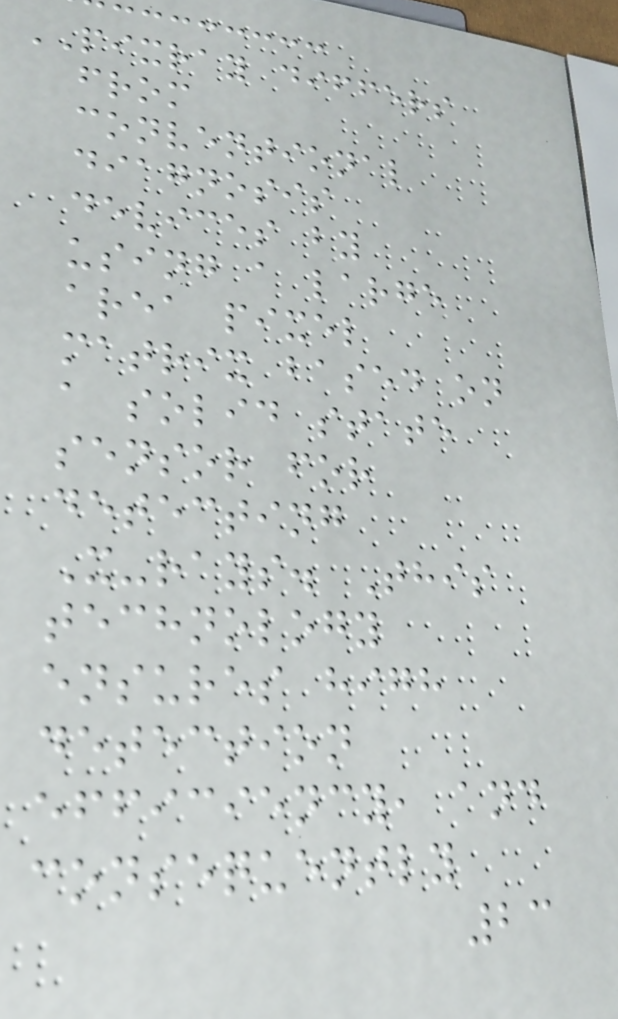PIXRAY differs
from
conventional
diagnosis
devices by
using a large
area pixel
matrix based on
a solid state
sensor for
detecting
X-rays. This
technology
ensures high
detection
efficiency, and
consequently
23
